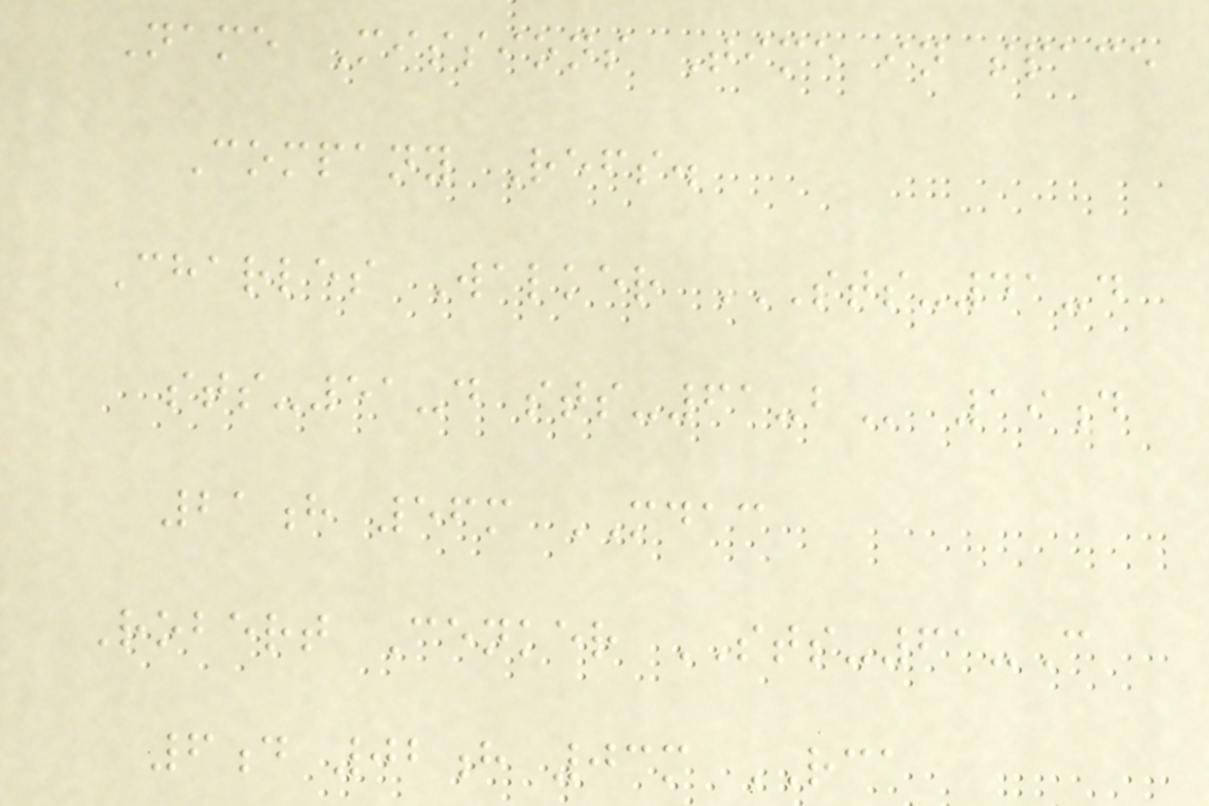Name Missions Time in space
Company Refs.
Charles Walker STS-41-D
STS-51-D STS-61-B 19d
21h 56m MDAC
Robert Cenker STS-61-C
6d 02h 03m RCA
